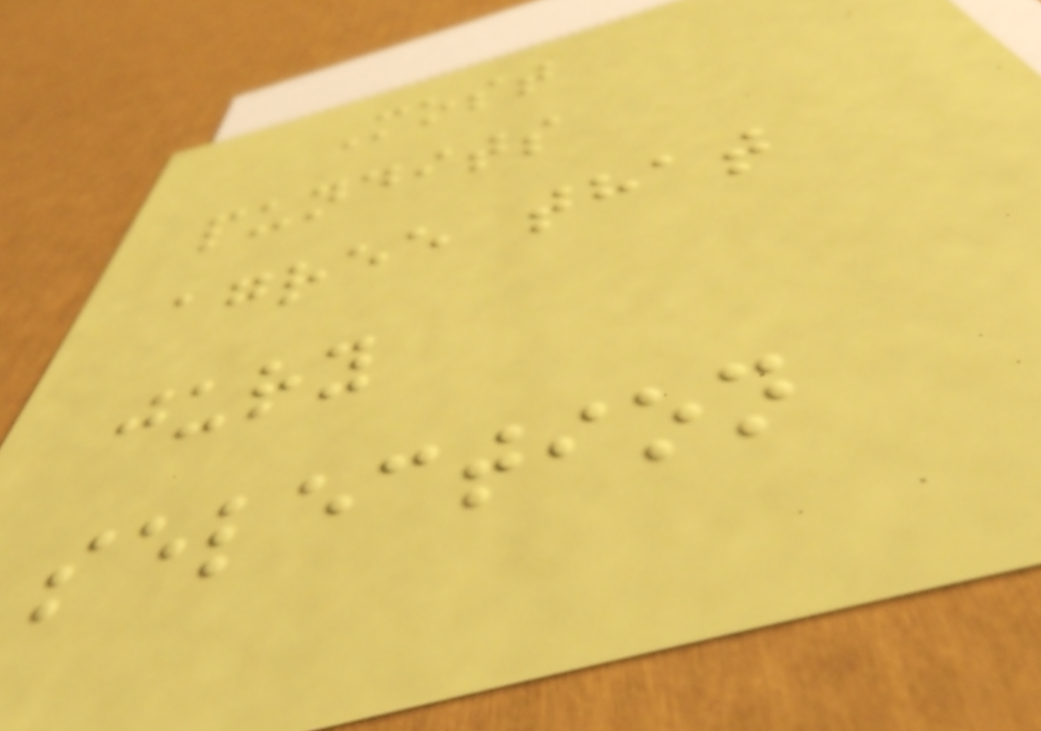Most
pundits
agree that
jury
selection
